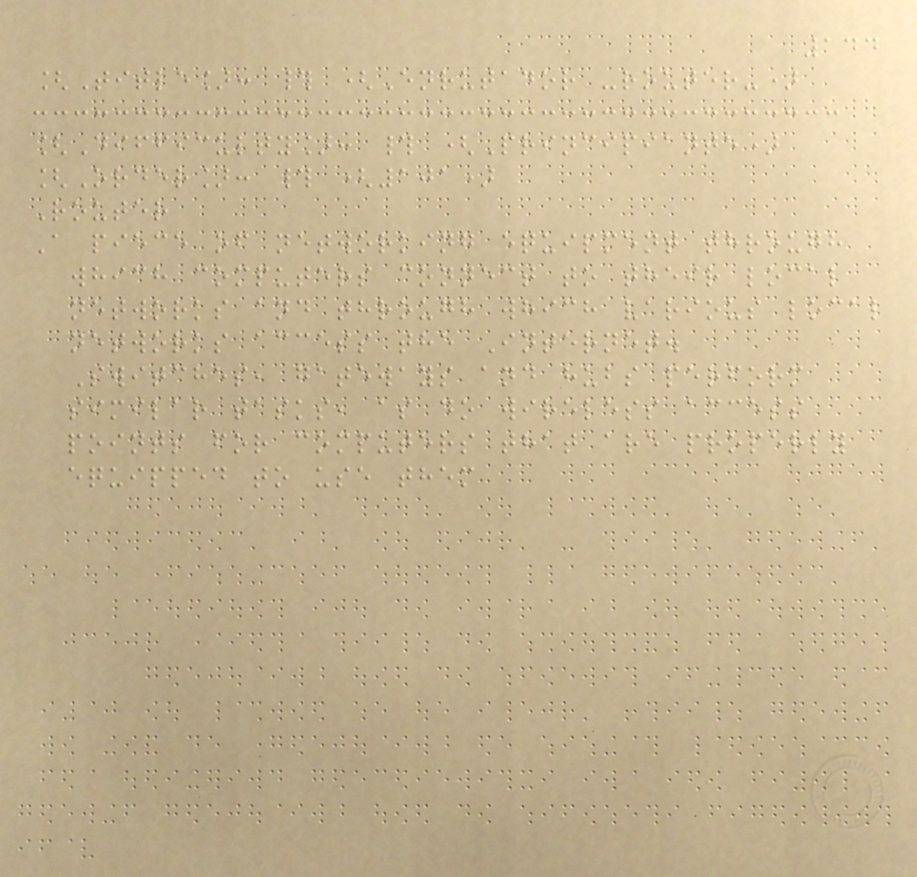144
[Title]: # (Enrutador -router-)
[Difficulty]: # (Principiante)
[Order]: # (101)
Router
A piece of networking equipment through
which computers connect to their local
networks and through which various local
networks access the Internet.
Switches, gateways and hubs perform
similar tasks, as do wireless access
points for computers that are properly
equipped to use them
